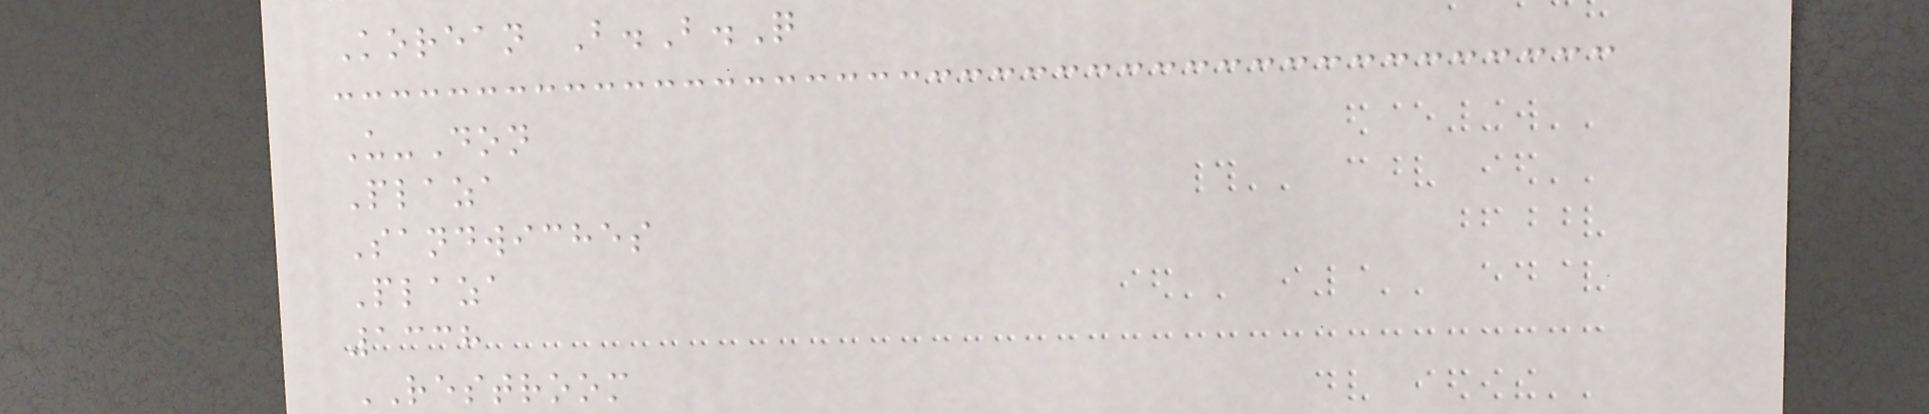Korean B.B.Q
U-Don
Plaza
Sandwiches
Plaza
1338
RESTROOM
